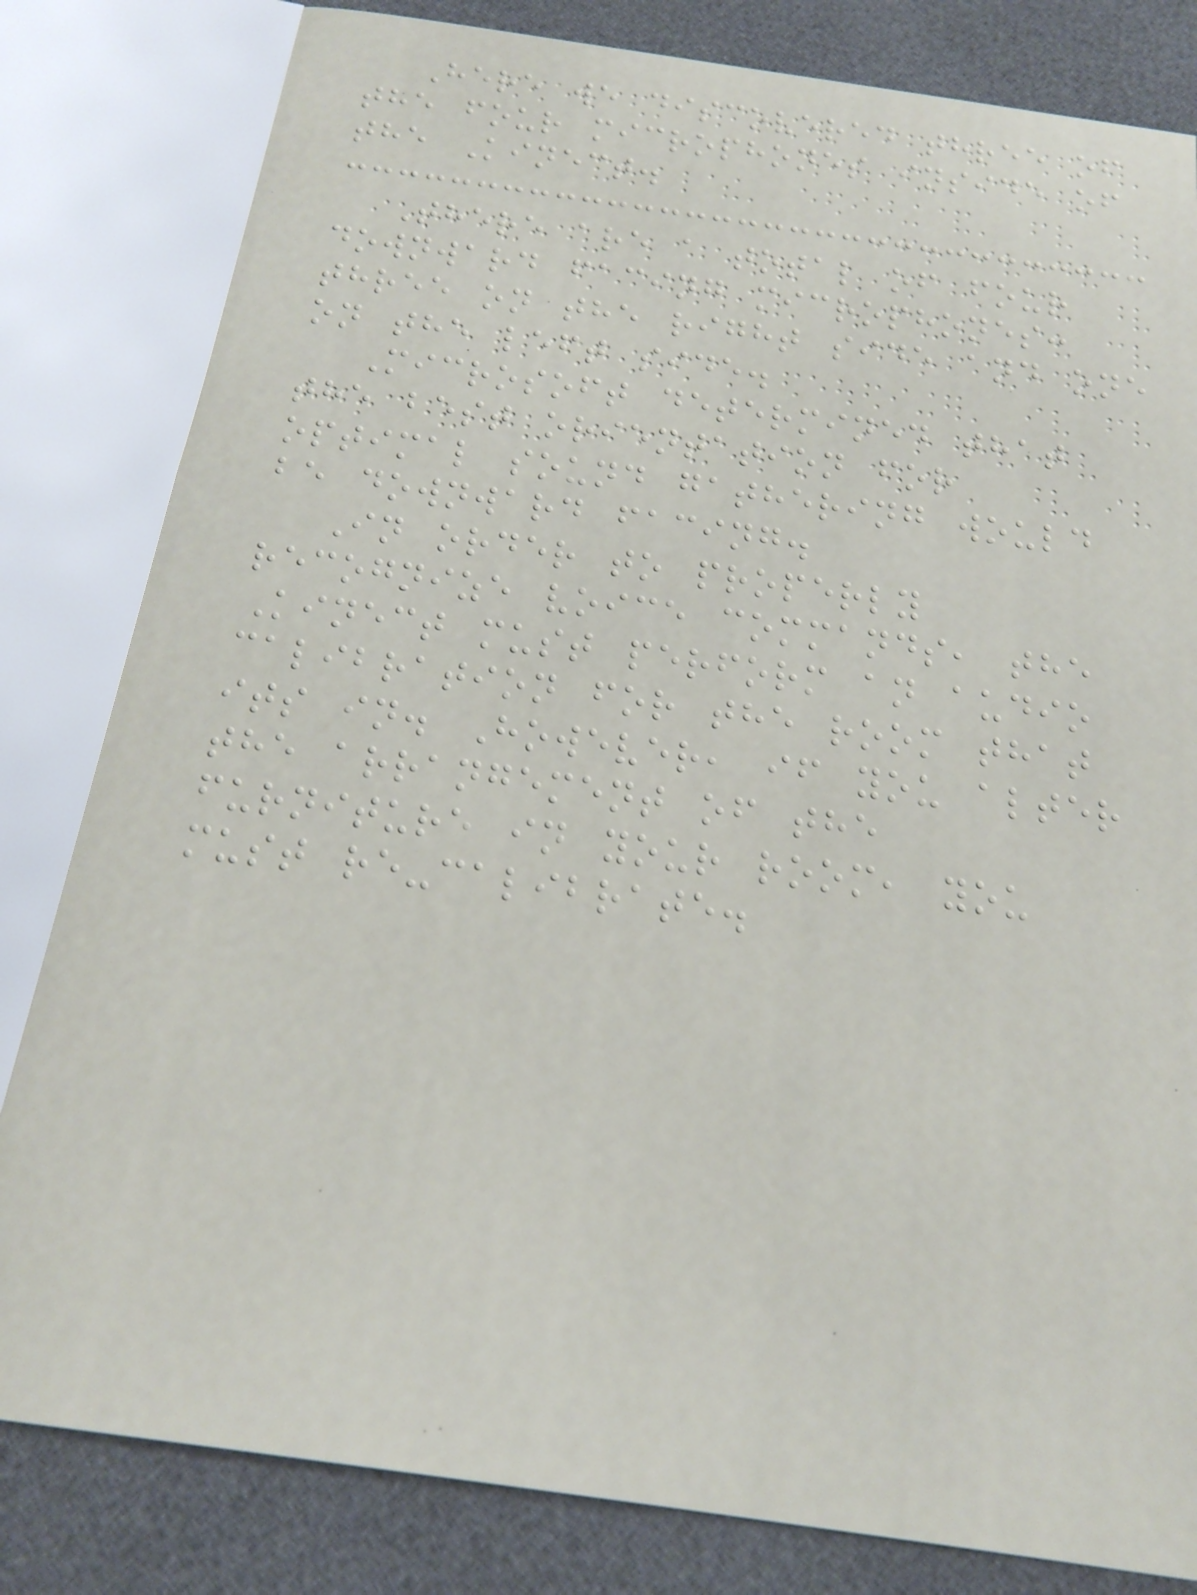Here we discovered three of
the four microphones inside of
the Kinect.
There are a total of four
downward facing microphones:
three on the right side and one
on the left side.
Microsoft determined that
the best orientation for
optimal sound gathering would
be downward facing.
In order to properly
recognize voice commands, the
Kinect must perform an audio
calibration for the room that
its in. However, if you alter
the arrangement of the
furniture in your room, you
must re-calibrate.
